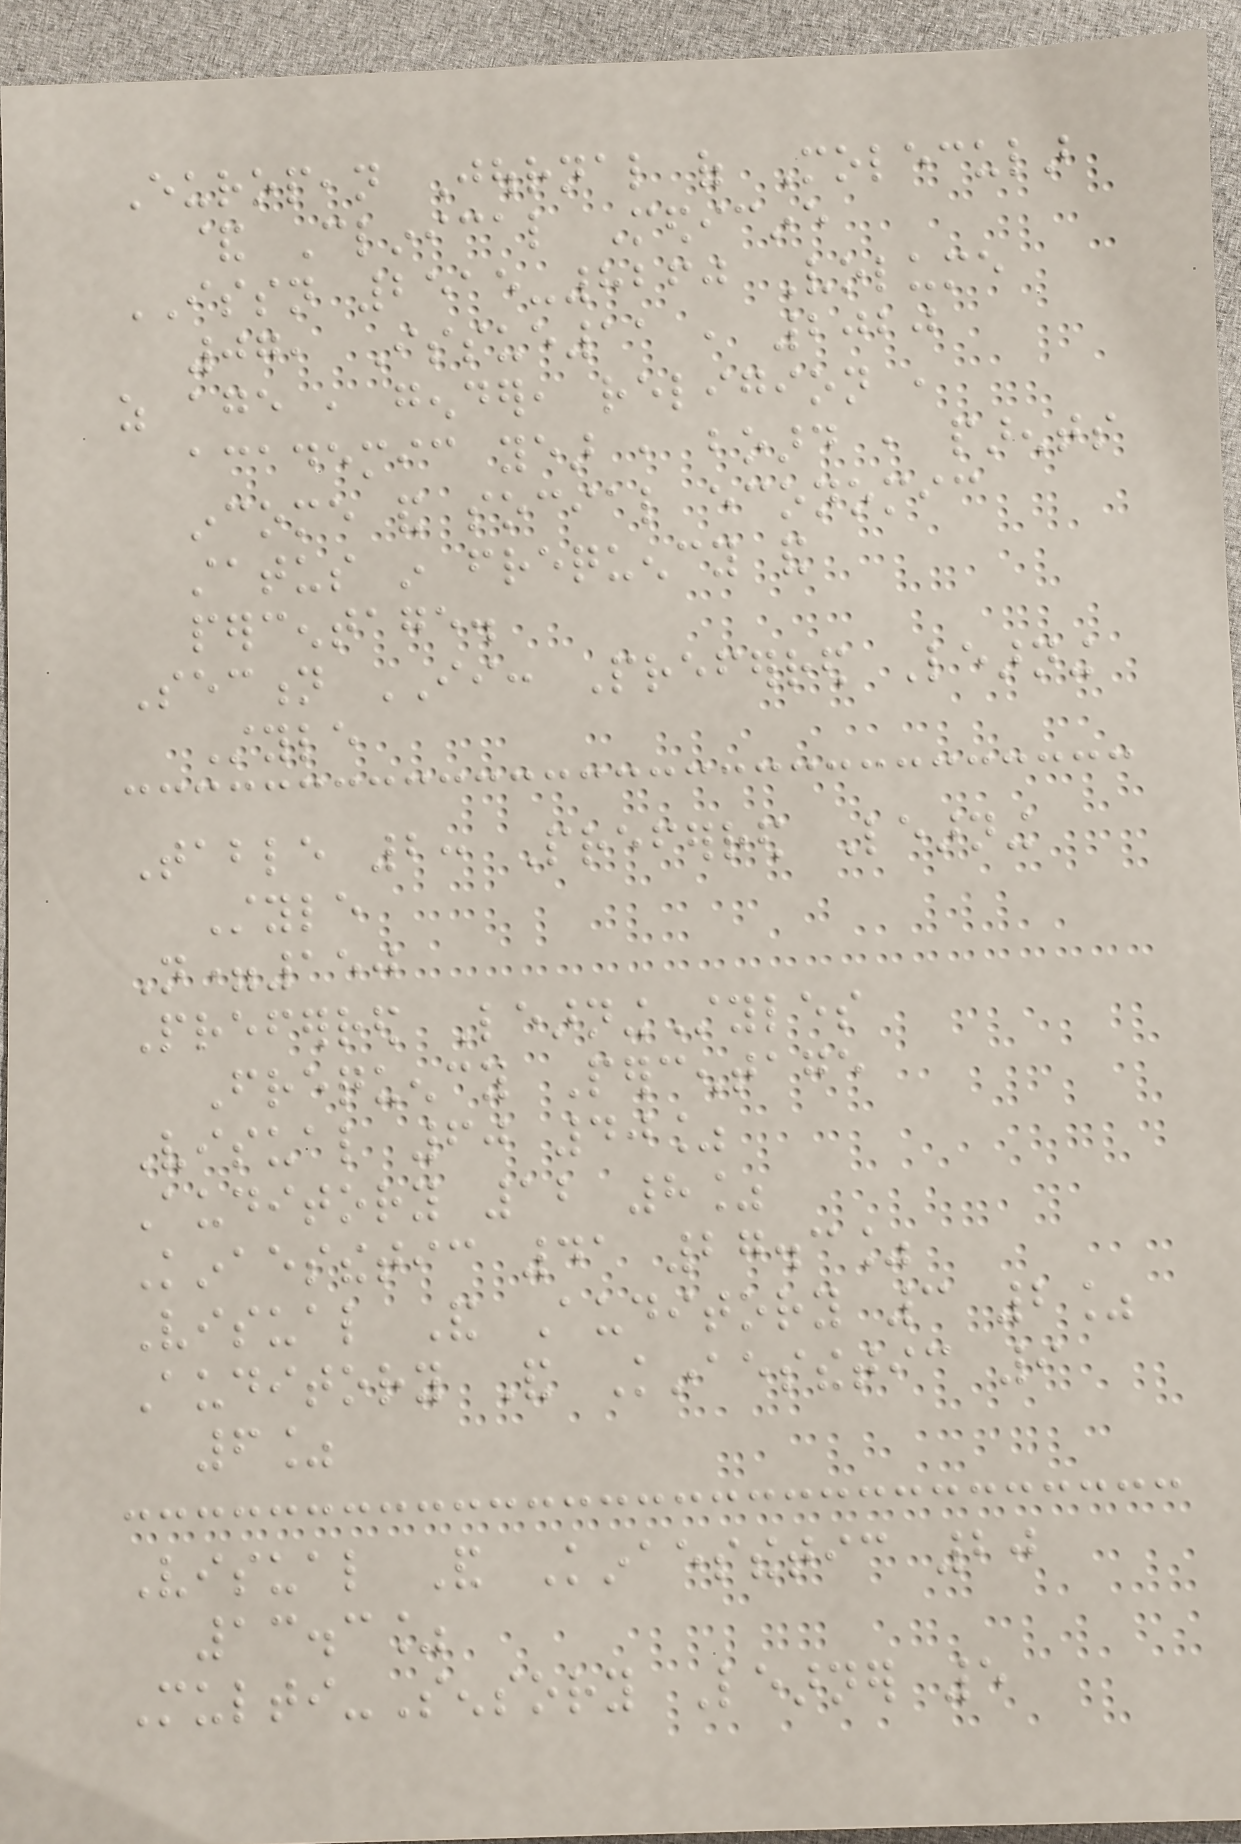European Journal of Molecular
& Clinical Medicine
ISSN 2515-8260 Volume
07, Issue11 , 2020
as age , gender, religion ,
academic year , board , parents
income and social economic
status in frequency and
percentage.
Section II: Preferred Learning
Style
Table 2: Preferred Learning
Style
N=150
Preferred LearningStyles
Frequency Percentage
Visual 60 40%
Auditory 12 8%
Kinaesthetic 41 27.3%
Visual And Auditory 3 2%
Auditory And Kinaesthetic 9
6%
Visual And Kinaesthetic 20
13.3%
Multi-Sensory Learner 5
